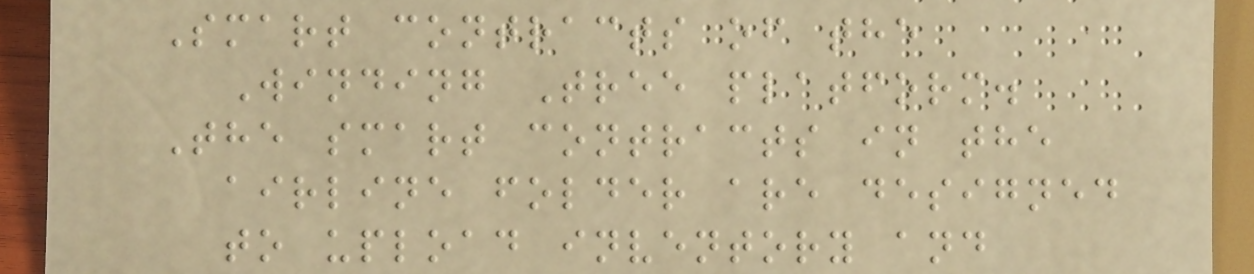Smart contracts of the
Winding Tree platform.
The smart contracts in the
airline folder are designed
to upload inventory and
